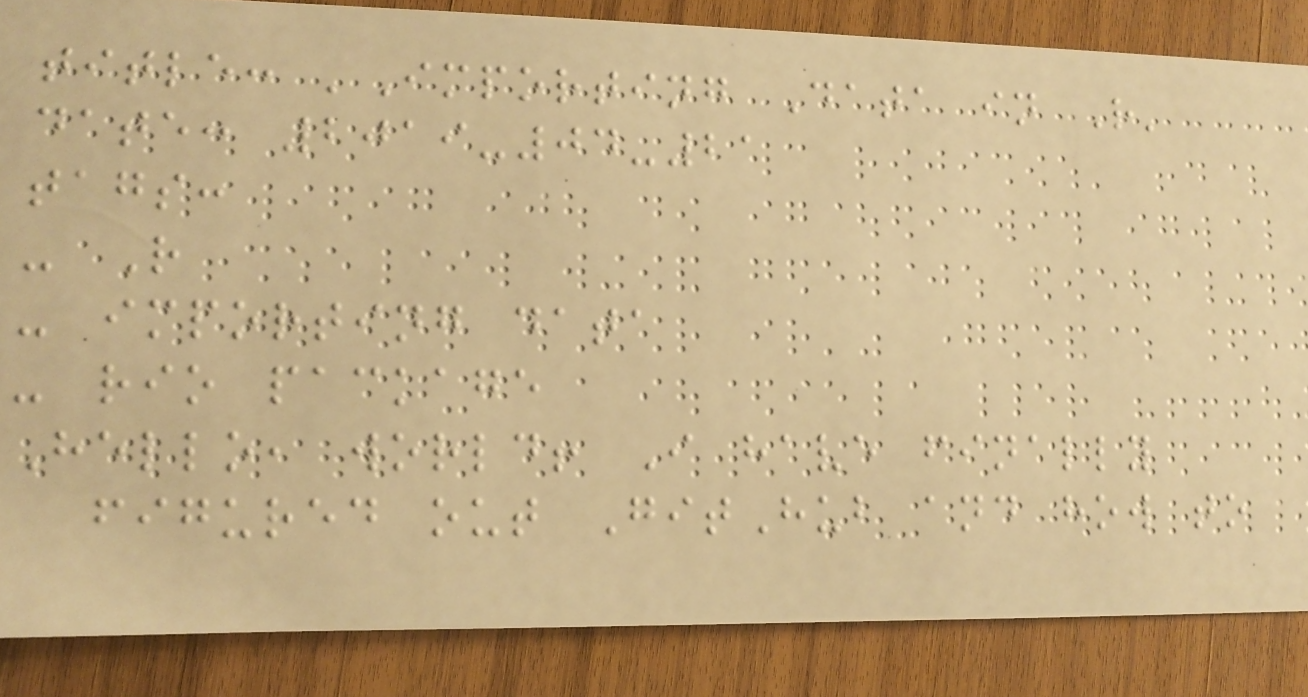title: 'Importing Data in R'
date: 2019-04-21
tags:
- R
- importing data
- rio package
Hello, world! I have finally
figured out GitHub and how to
